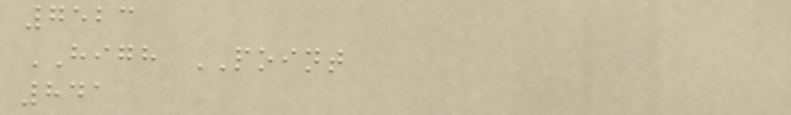7523
HIGH POINT
841
